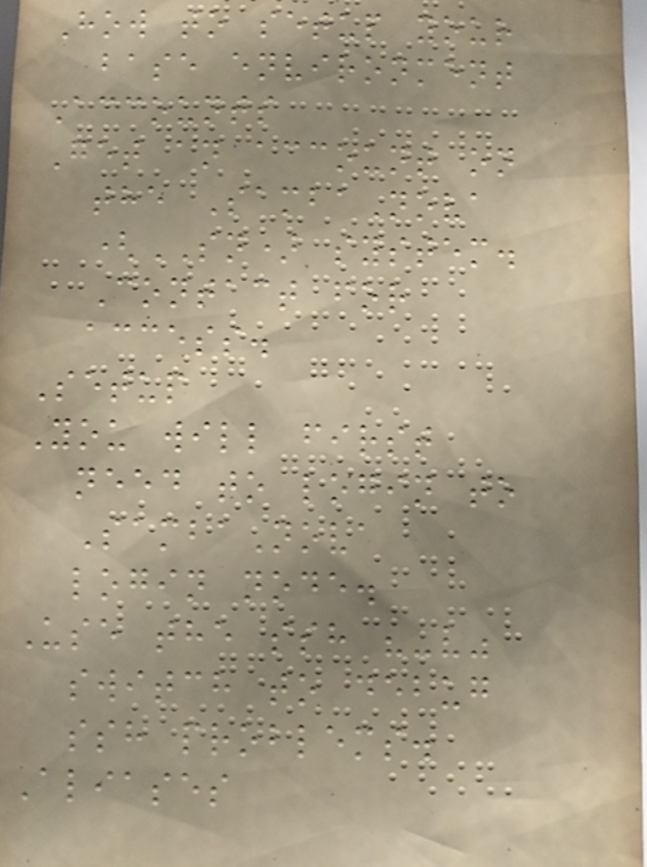How to setup your
base environment
Accounts
Get an account on
the SambaNova
(SN) system.
Contact for
access.
Setup
You will first
need to login to
SambaNova
login node.
Use the ssh "-v"
switch to debug
ssh problems.
Aliases
